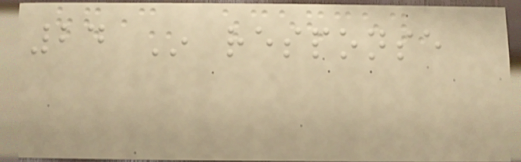24 In response
